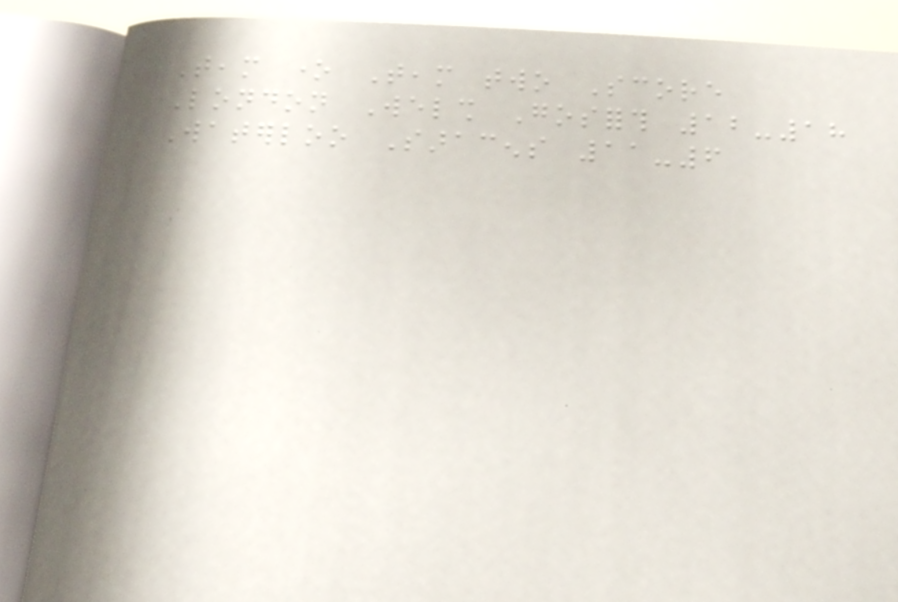Team one Team two Score
London Welsh Gosforth 12-18
Waterloo Saracens 11-6
